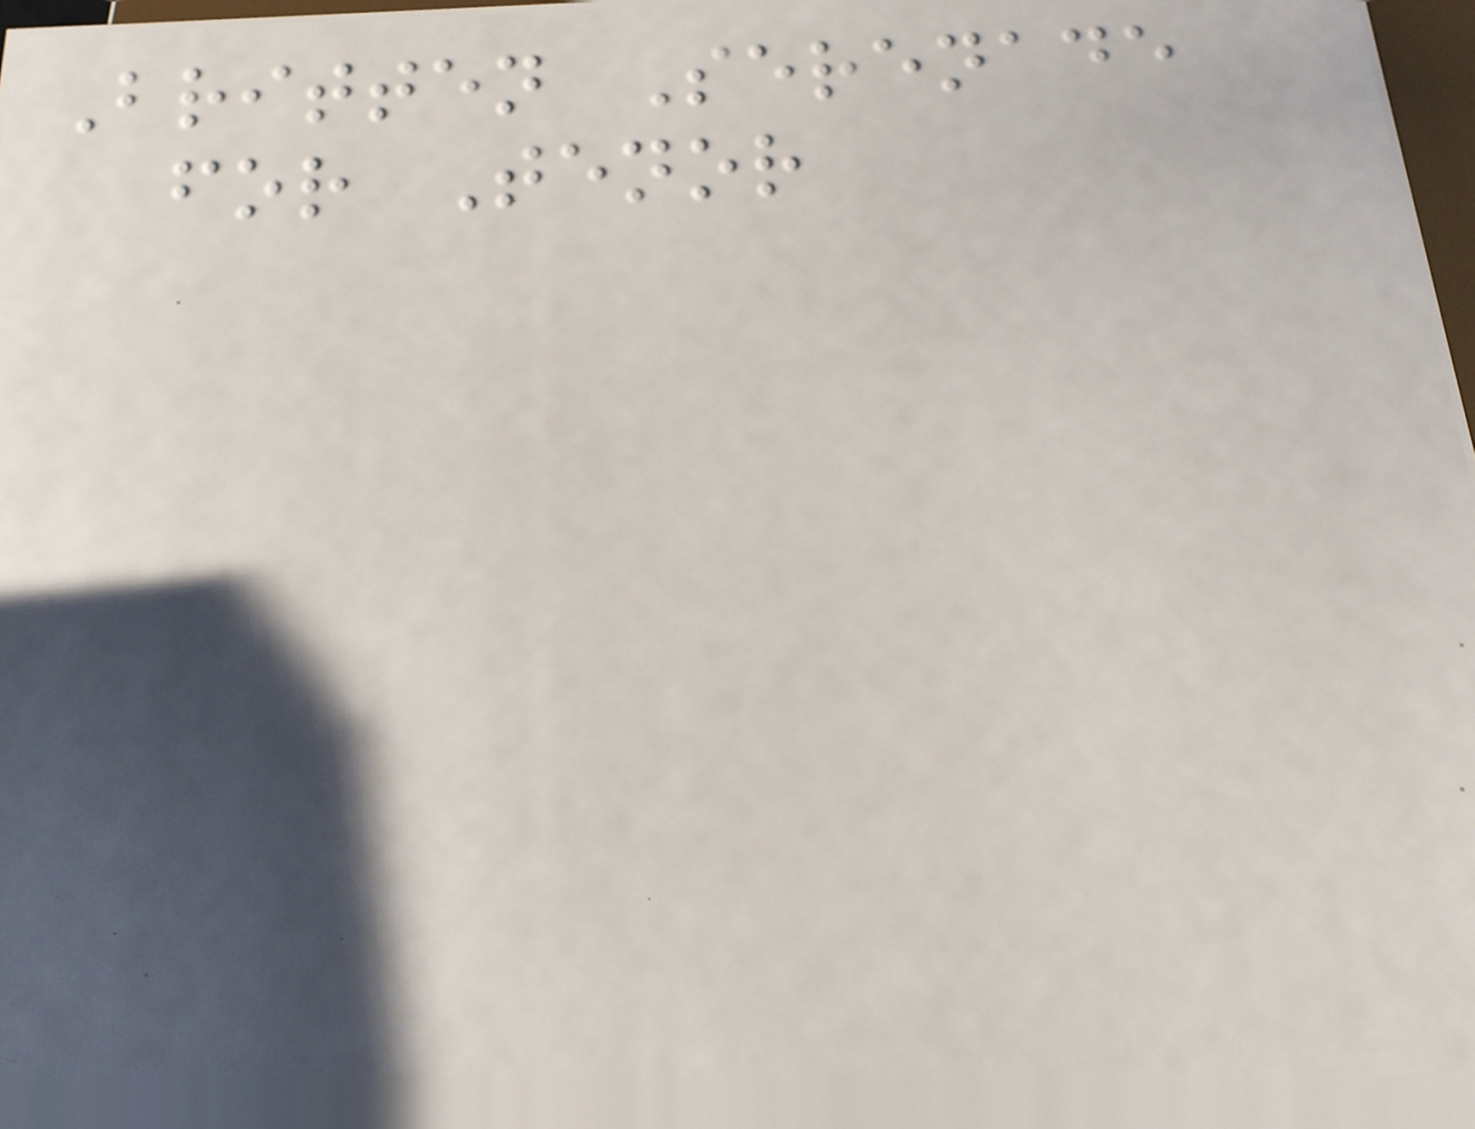Britten Serenade
for Tenor
